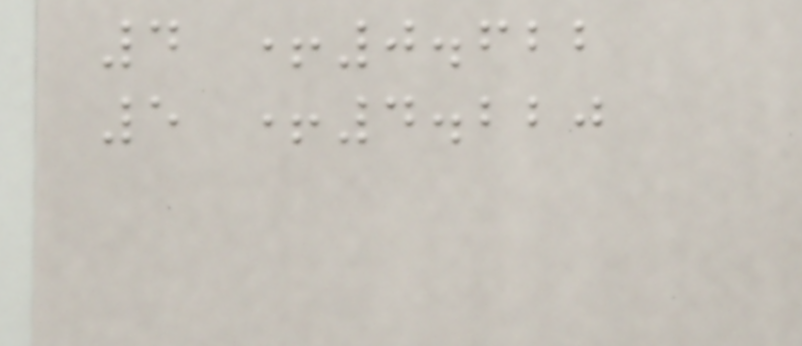4 +0.622
5 +4.220
